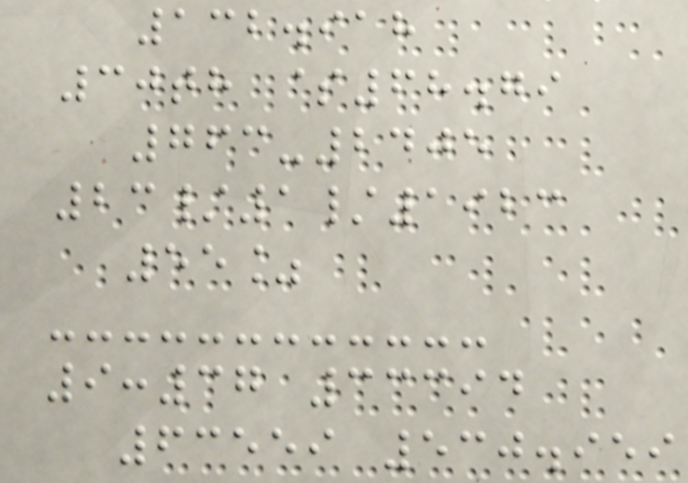132.918
30th $68.79
763-2405
23/1/1923
55%
9:37 33394
63559 530.959
